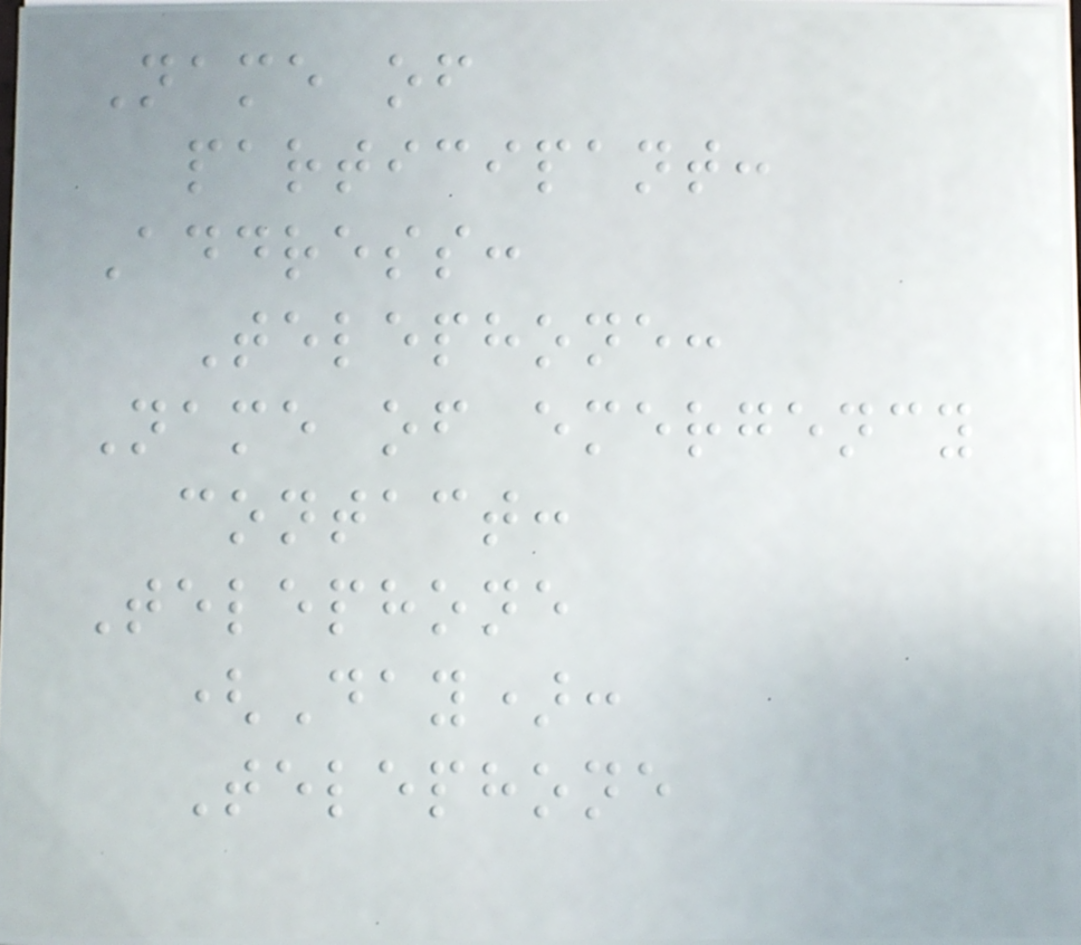Name of
participant:
Address:
Telephone:
Name of emergency
contact:
Telephone
(Day):
Telephone
